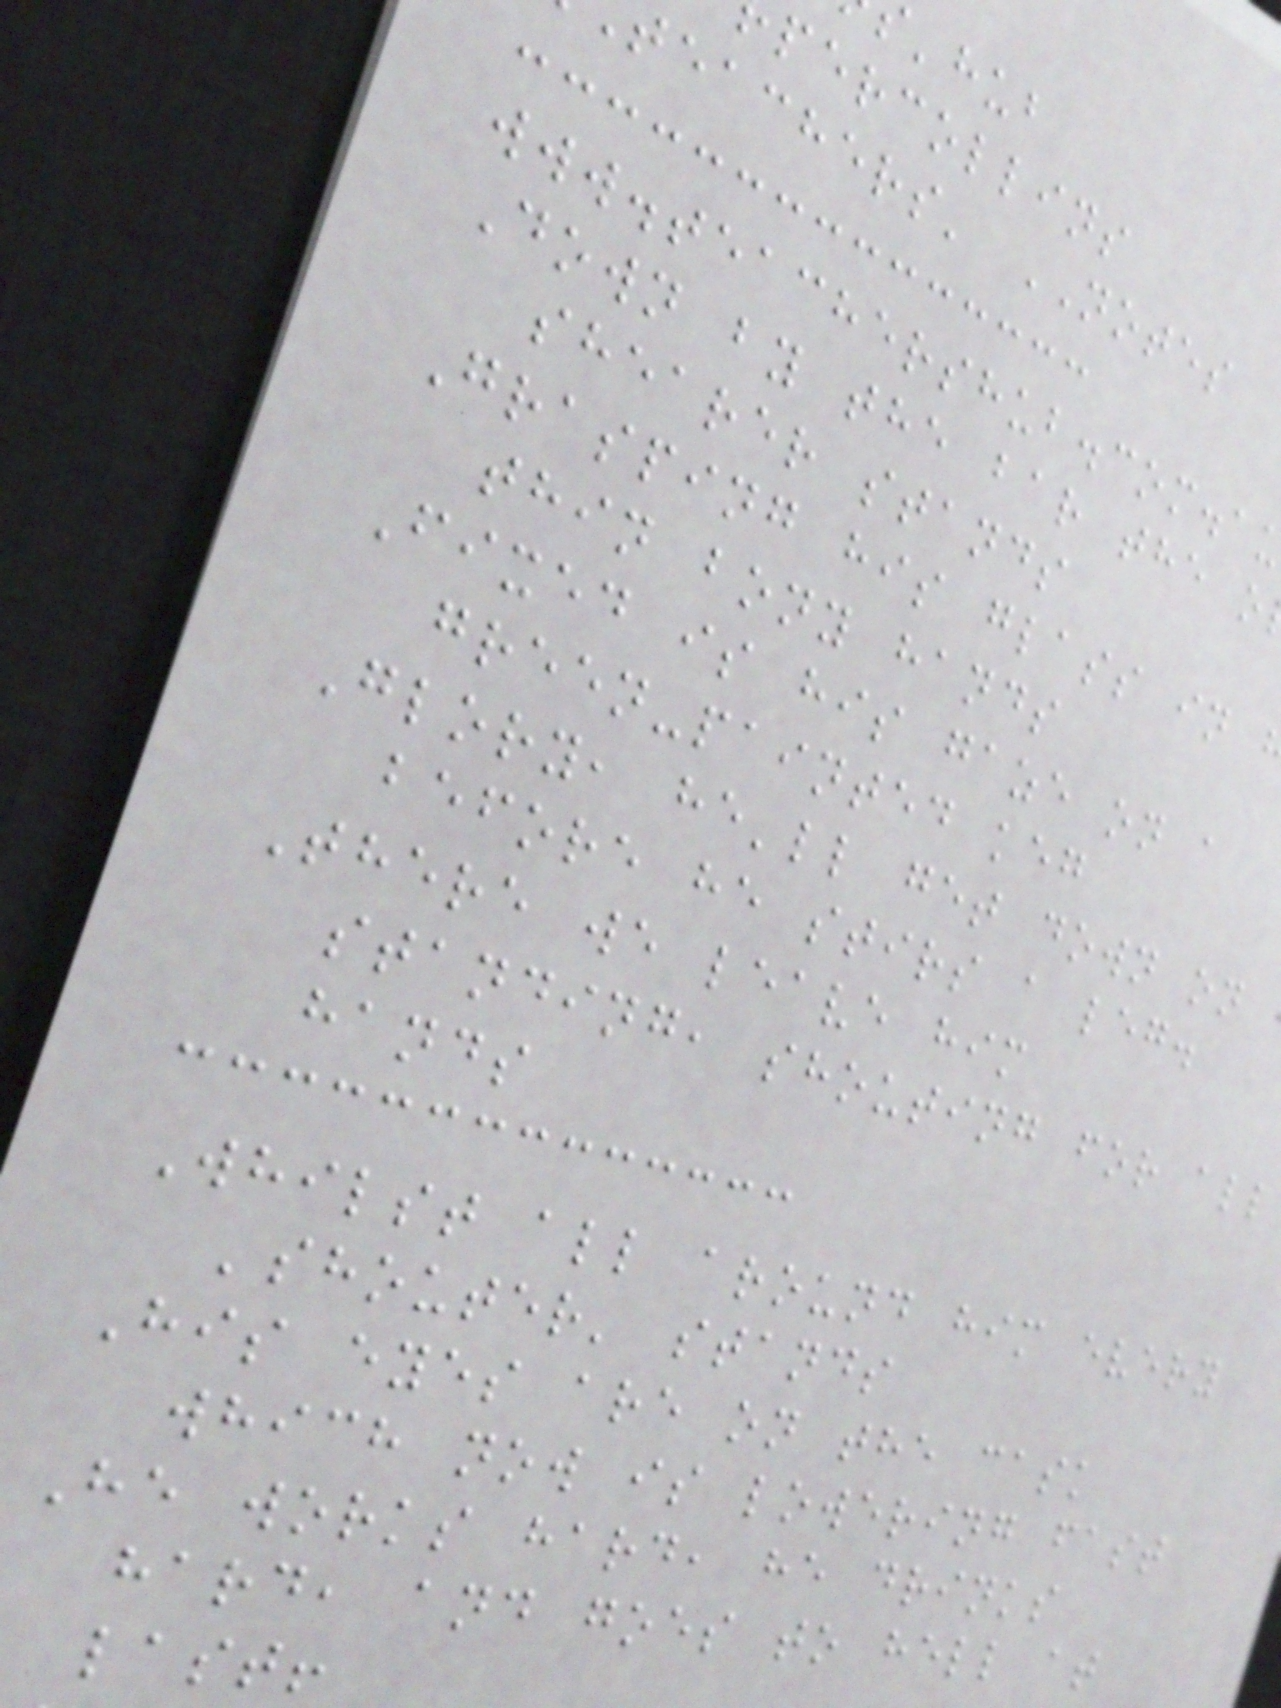'hub
percollins
teachers' NOTES
www.teachershub.com.a
Down by the bar the o
shearer stands
Grasping his glass in
thin bony hands
Fixed is his gaze on a
green-painted keg
Glory, he'll get down on
before he stirs a leg.
There we leave him
standing, shouting for all
hands
Whilst all around him every
'shouter' stands
His eyes are on the cask
which now is lowering fast
He works hard, he drinks
hard, and goes to hell at
last!
